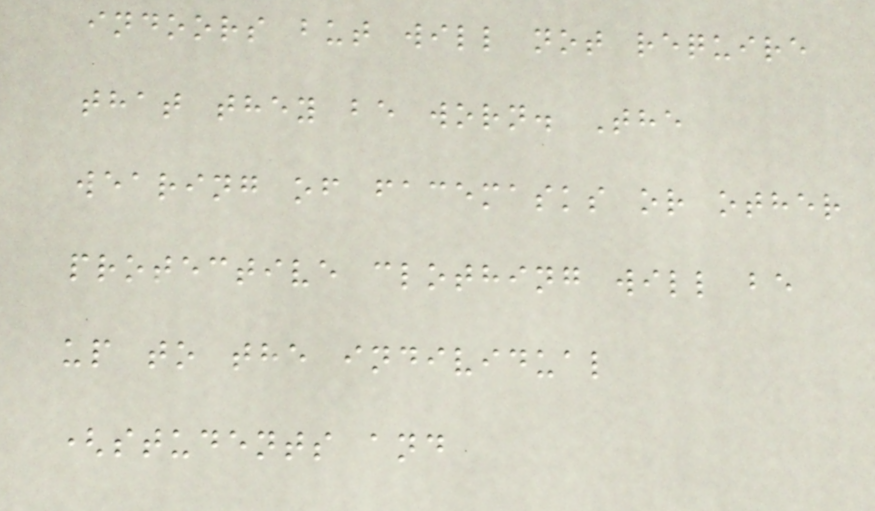indoors but will not require
that they be worn. The
wearing of facemasks or other
protective clothing will be
up to the individual
(students and
